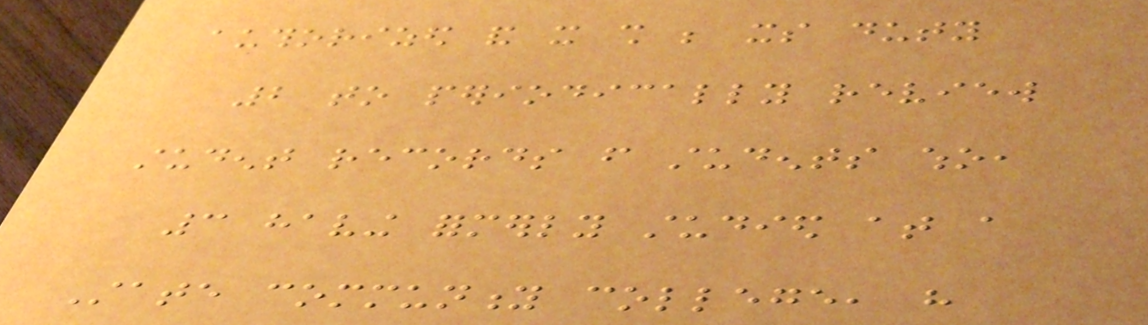authorized and it shall be its duty
2 to periodically review
student records from students who,
3 having formerly studied at a
State community college, have
